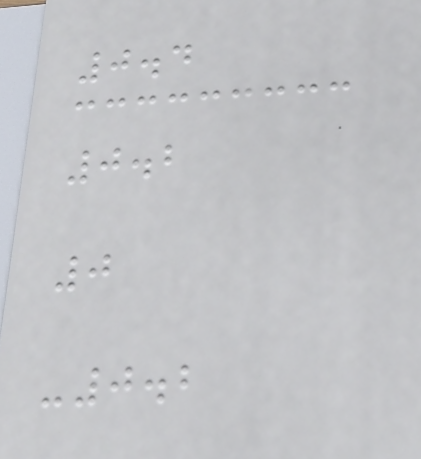0.4
0.2
0
-0.2
